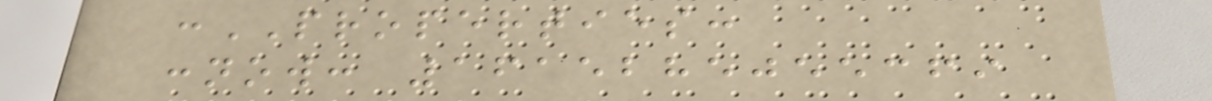:PROPERTIES:
:now: 1615285055369
